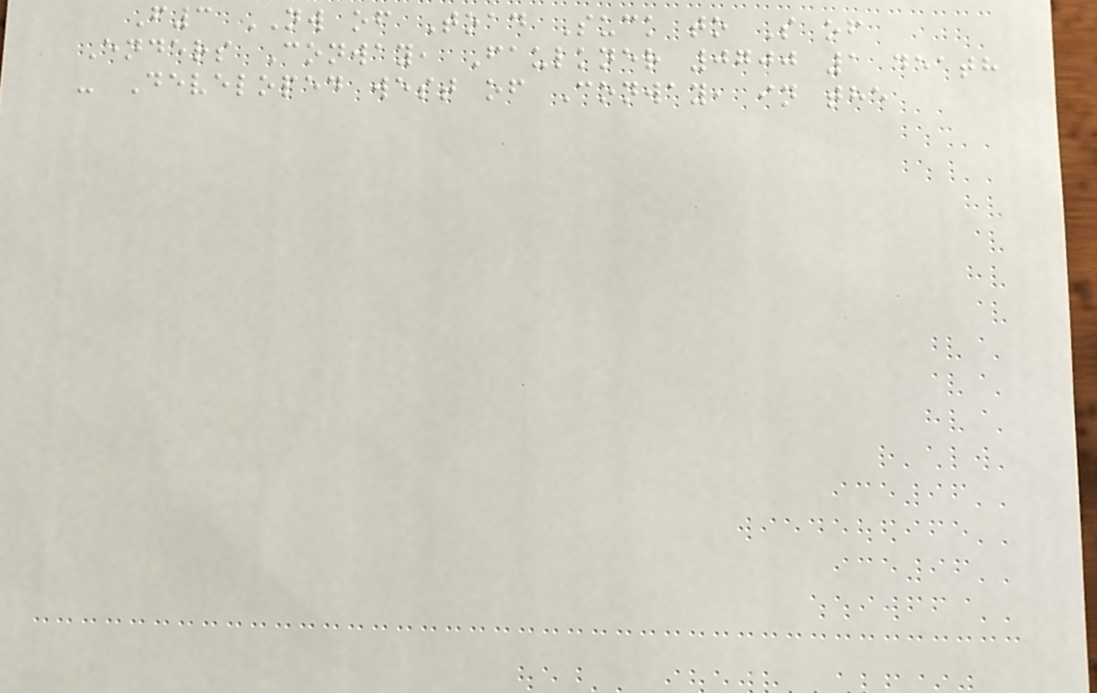F3 NW of Toad Suck to S of
Enders Conway, Faulkner 0700 1 death
- Developed west of Conway, in the
